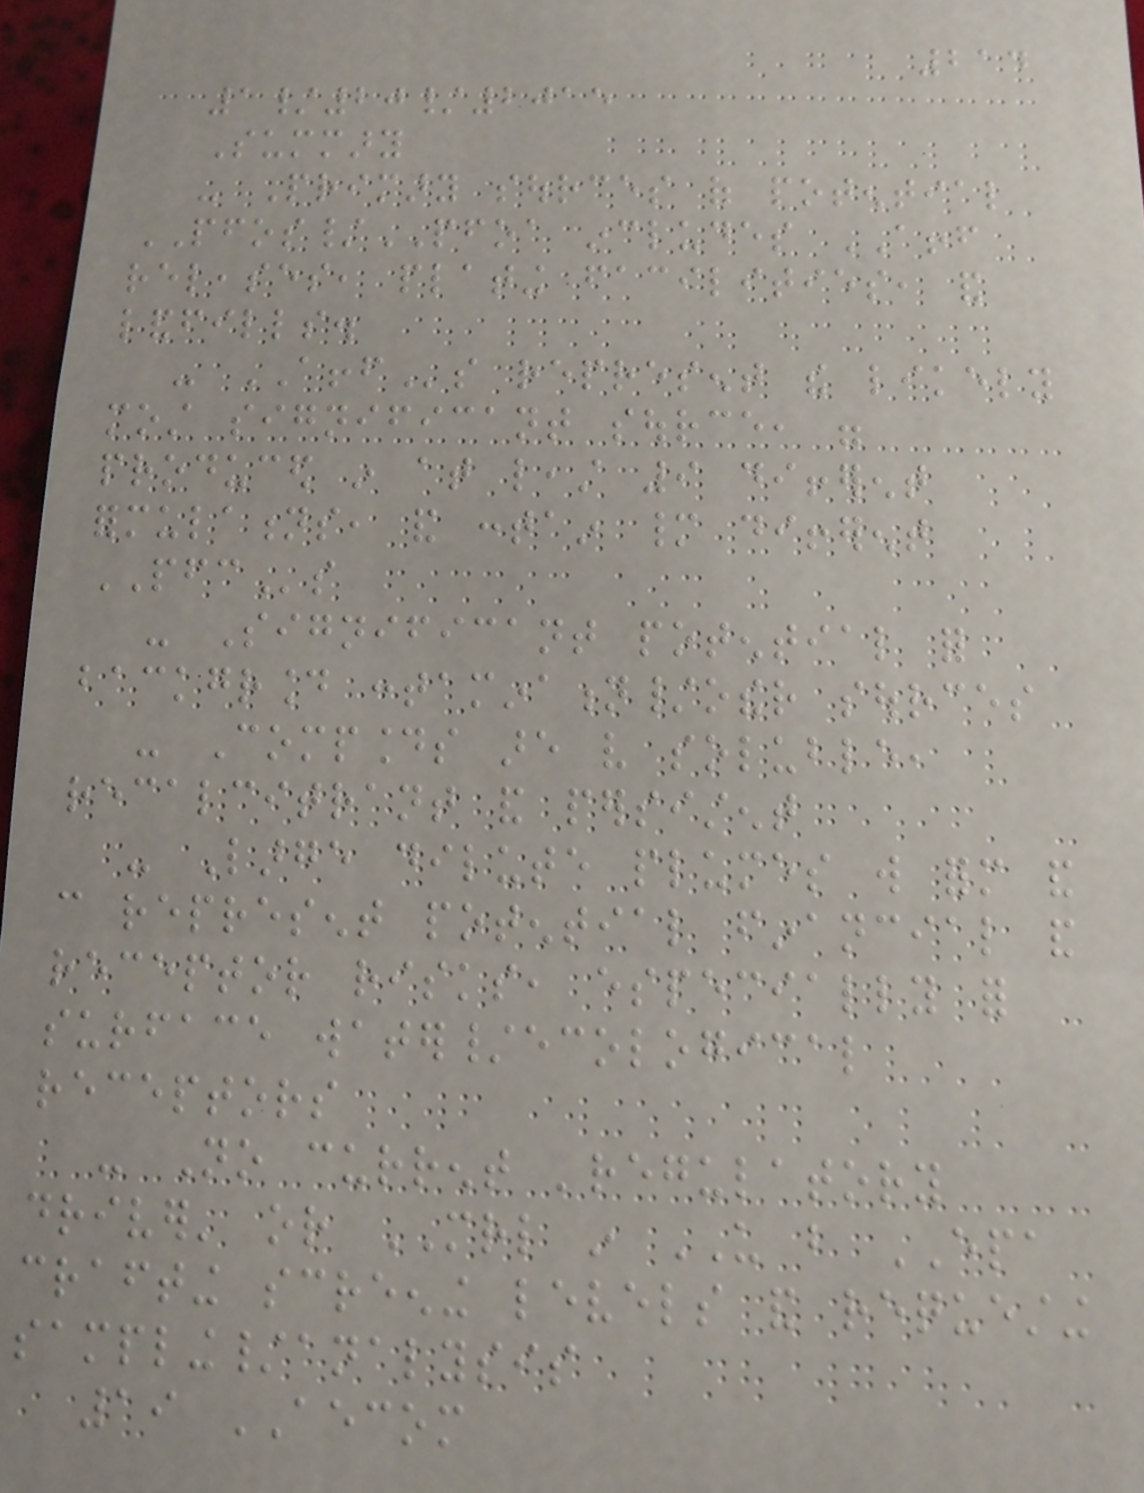214
1/20/2015
Summary
- Primary sources of potential
PFOS/PFOA includes AFFF
releases, plating facilities, and
landfills.
- AFFFs represent the likely
most significant source, were
produced in at least 9 different
formulations, and contain many different
PFCs
- Significant potential for
background contamination/other sources
- Compounds are very soluble,
recalcitrant and persistent
- Large dilute plumes will form and
can represent potential financial and
receptor risks, especially for
surface water/ecological
receptors
- No current 'regulatory
driver' or MRL in US but EPA
crafting screening levels and requesting
sampling/analysis
19 AECOM
